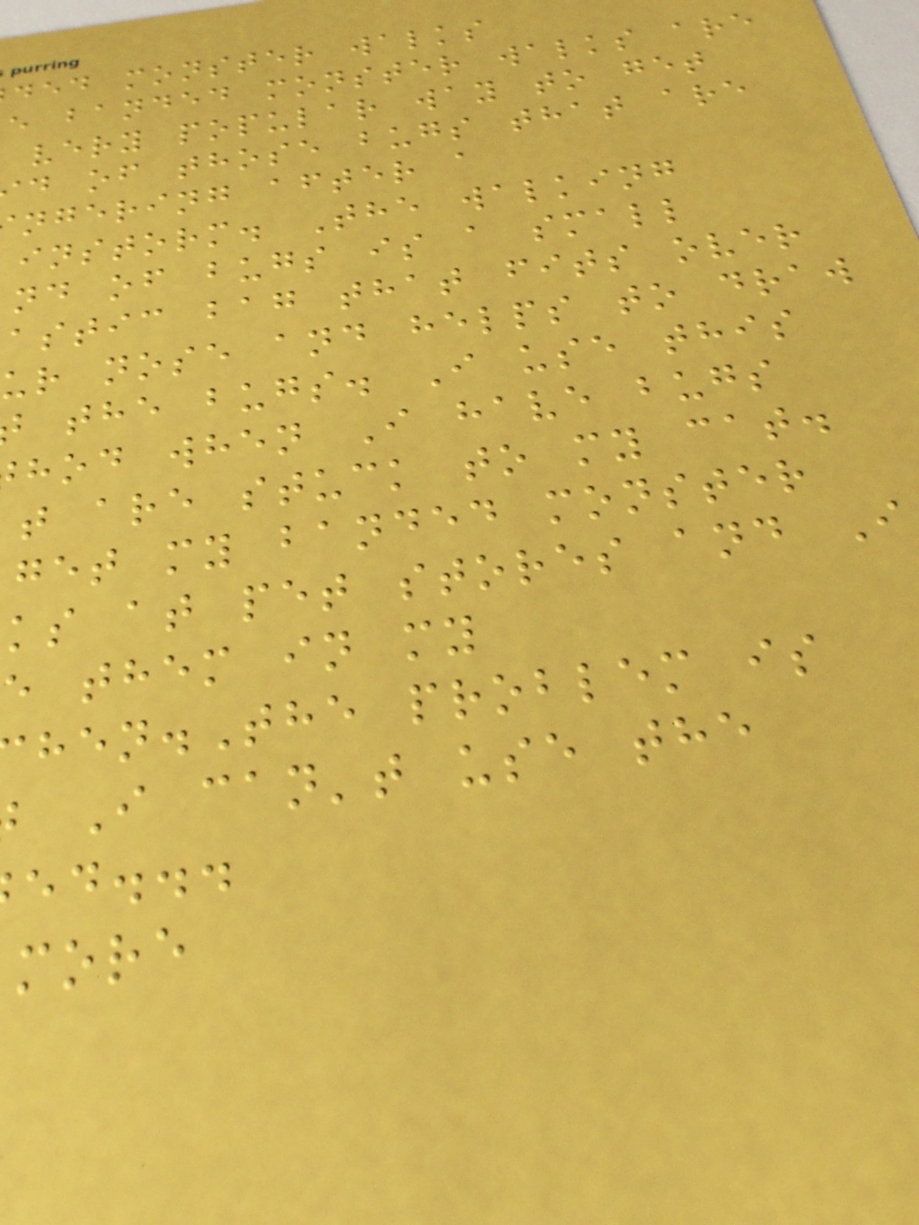ded monster walks
e banded monster walks are
very popular way to get
d of those bugs that are
ngering after a
instorm. The walking
nd of bugs is a small
astic bag that fits over
ur nose and helps to draw
the bugs. I use this
hod when I have bugs
t are stuck to my cat.
get my banded monster
ks at pet stores and I
e them in my
hen.The problem is
I can't use the
ed...
more
